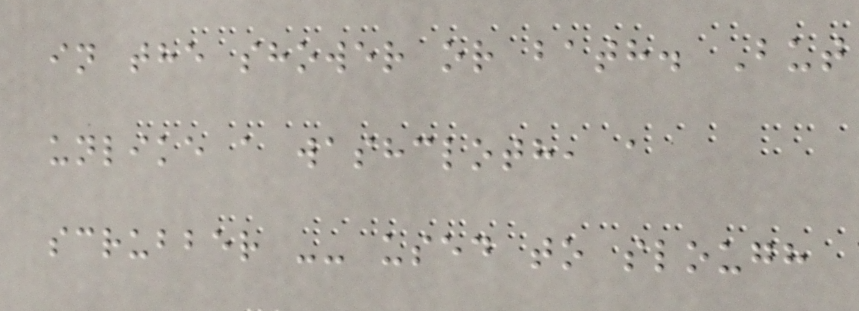in the shower or bath. But
unlike a washcloth, a
scrubber -- used to slough
